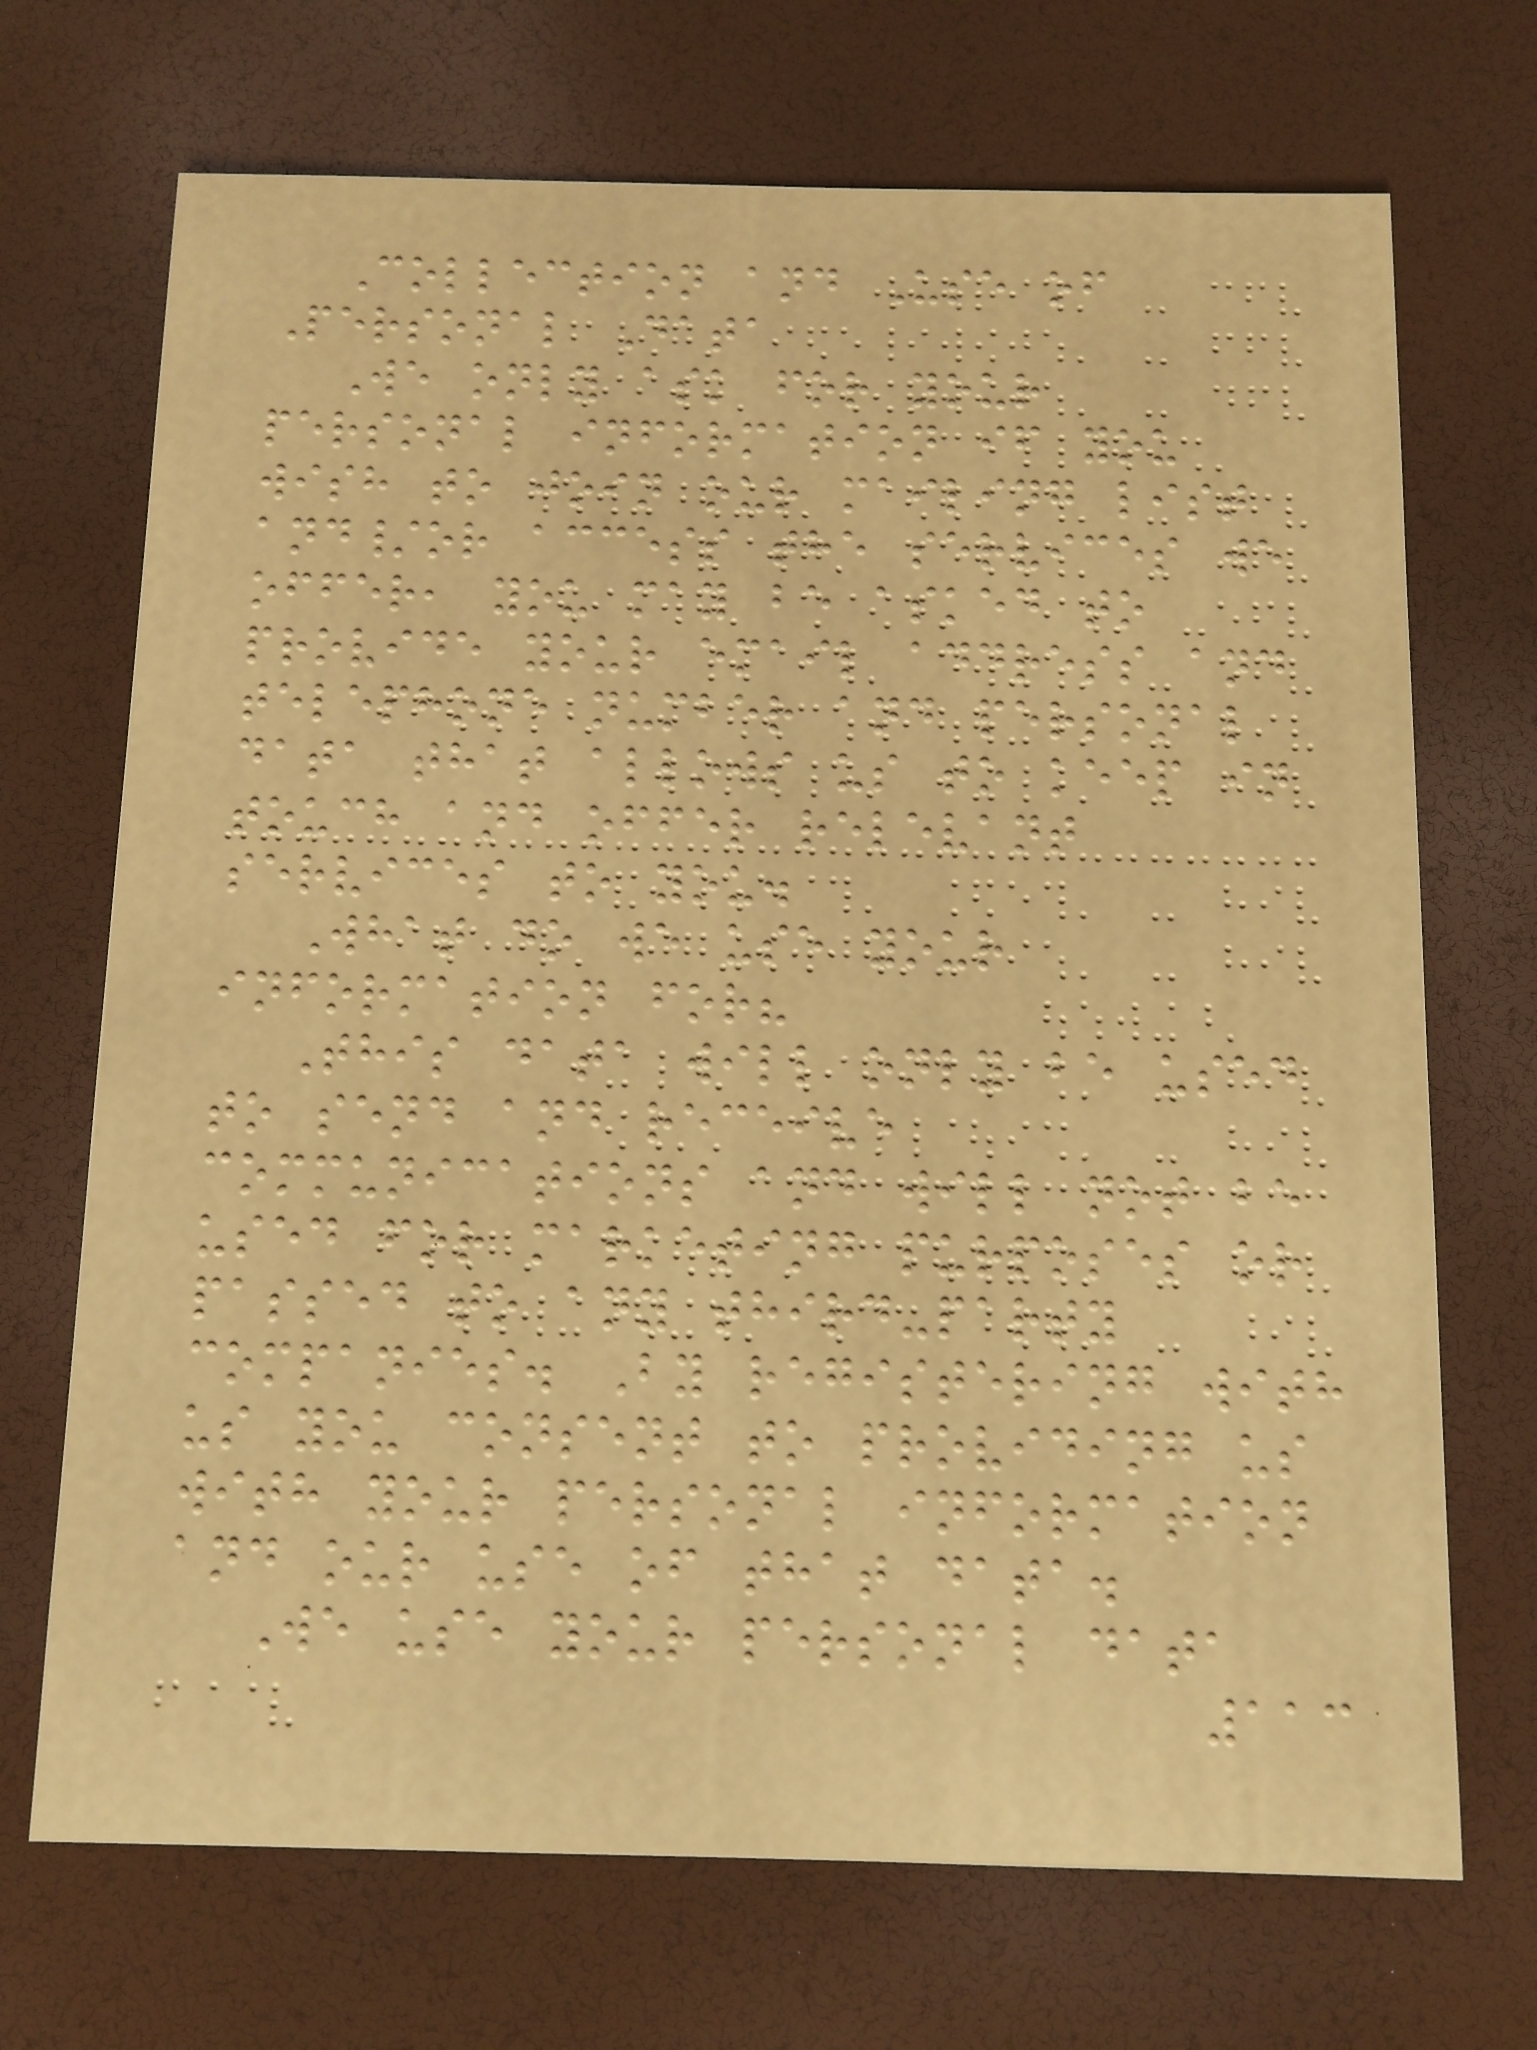Collection and Use of
Personal Data
We only ask for your
personal information if you
wish to join our mailing list
and/or access the services we
offer, you may be asked to
provide your email address and
telephone number and personal
data that allows us to keep in
touch and offer relevant
services to you.
What do we use your
information for?
This data will only be used
to send and receive
communications and will not be
used for marketing purposes or
passed to any third-party
companies. By registering with
us you consent to providing us
with your personal information
and our use of that data.
We use your personal data
113
